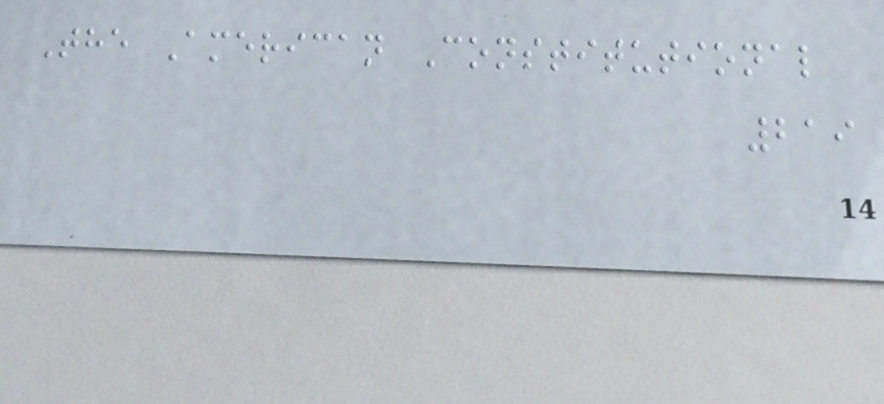The American Constitutional
219
